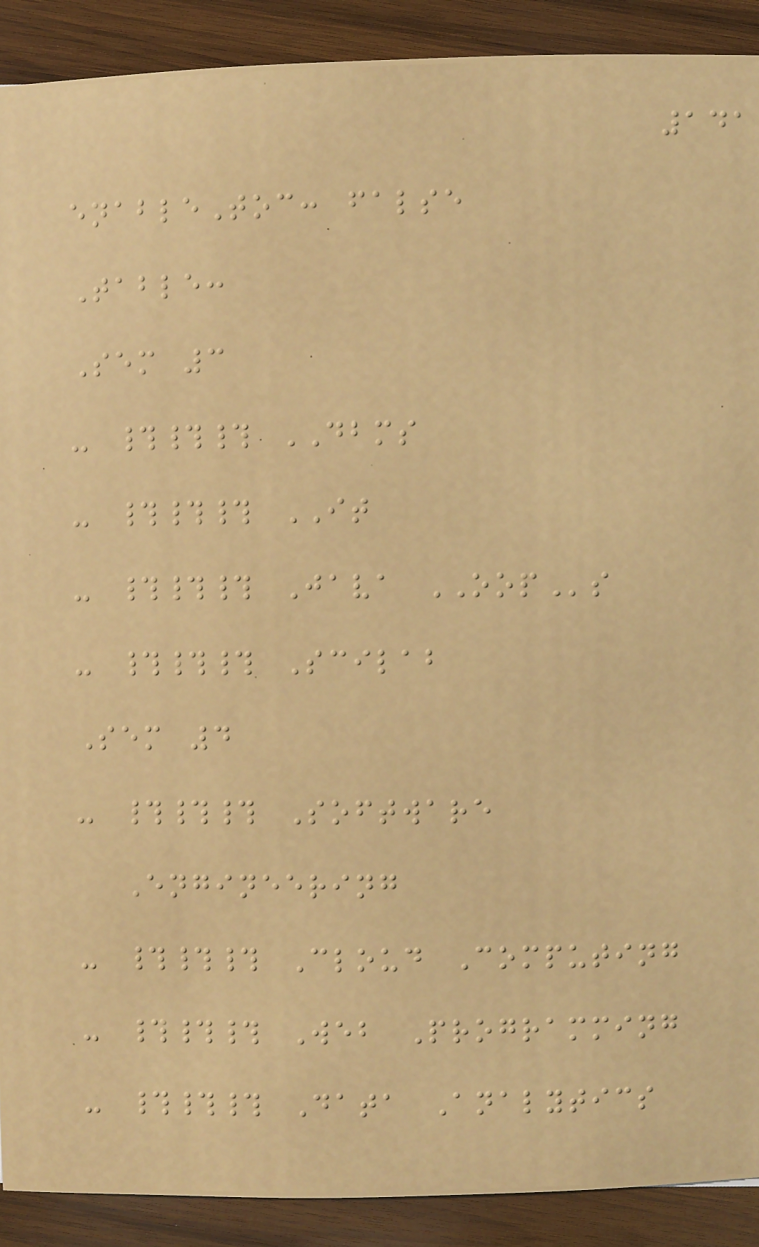141
enableToc: false
Table:
Sem 3
- ### DBMS
- ### IT
- ### Java OOPs
- ### Scilab
Sem 4
- ### Software
Engineering
- ### Cloud Computing
- ### Web Programming
- ### Data Analytics
